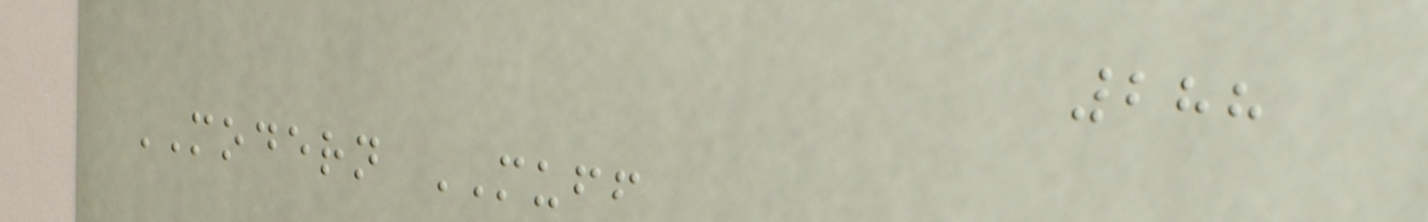288
MODERN MUFF
